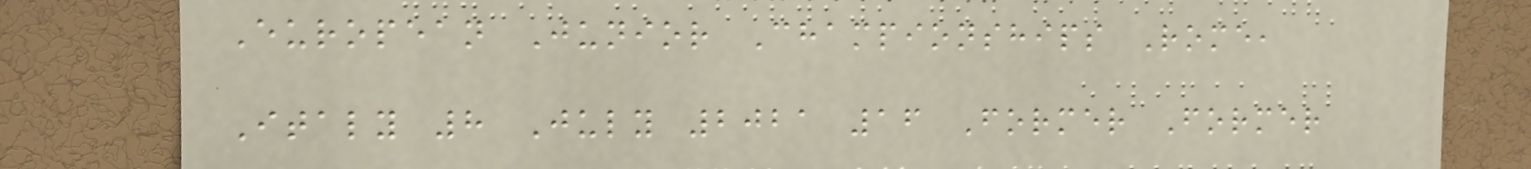European Junior Championships Rome,
Italy 8 July 2021 16 Former Former
